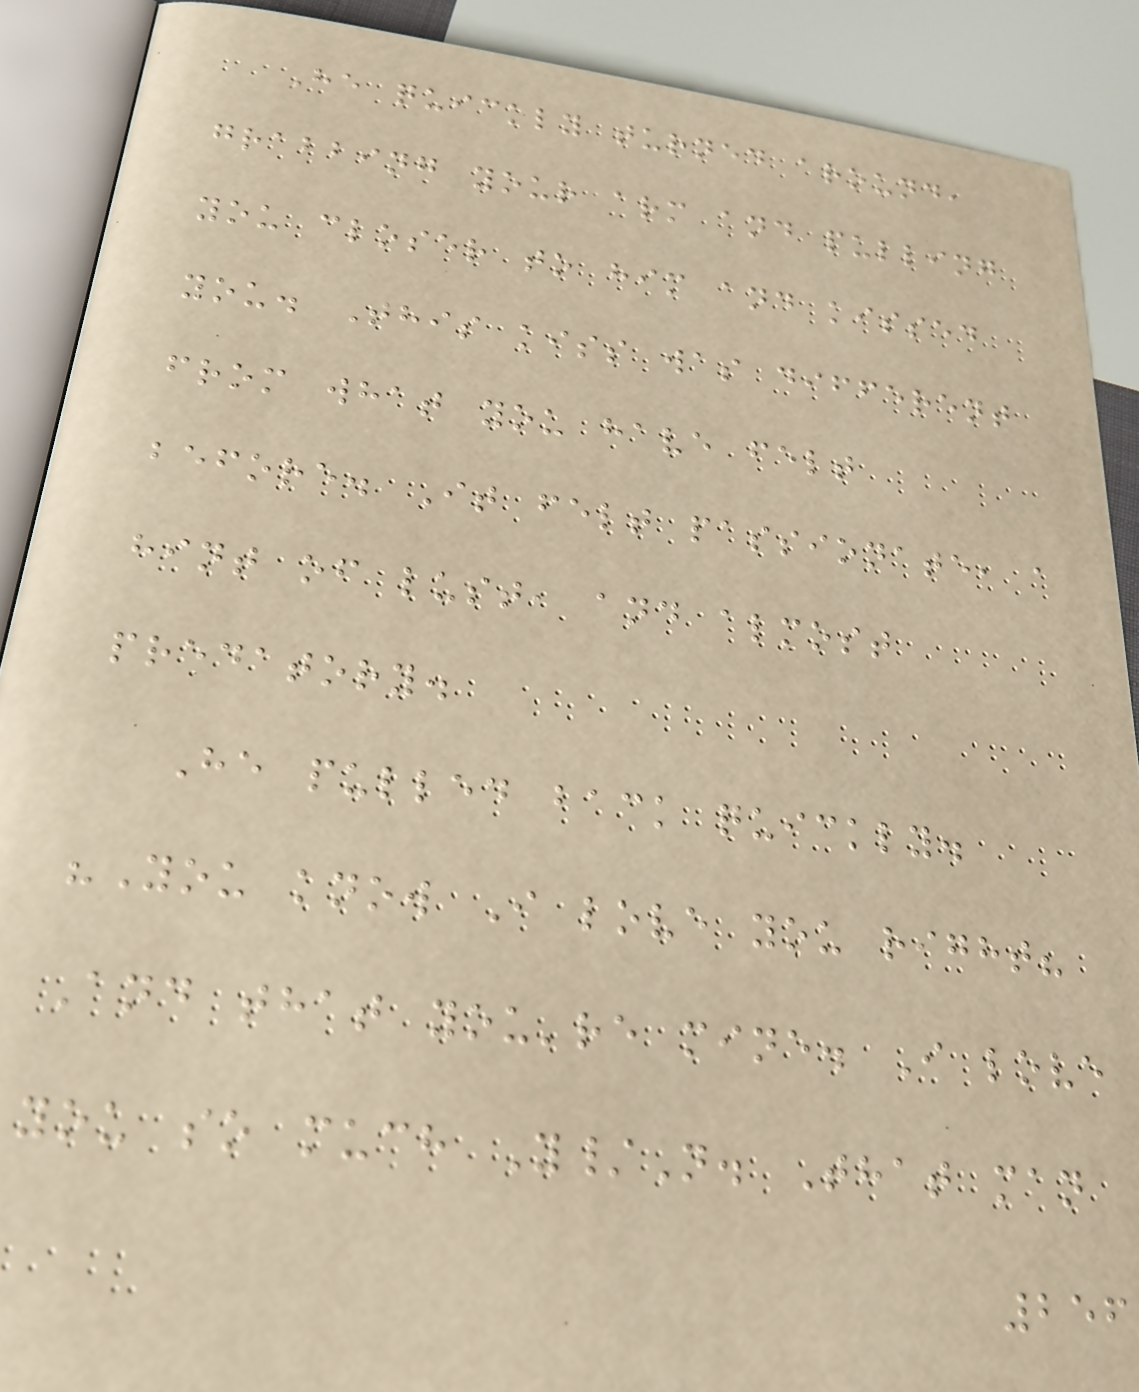He quickly turned around,
grabbing your arm and pulling
you closer to him and kissed
you. This kiss was different
from what you have felt
before. It felt passionate, a
hint of lust, and almost
predatory.
He pulled back quickly.
"You know I love you right?
And that you're mine. I love
you so much Y/N. That man
256
